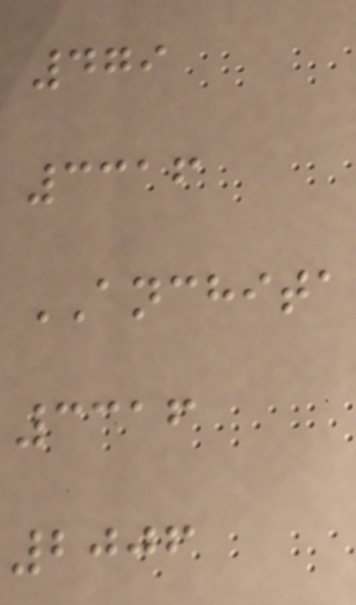479
3316
ANCHITA
3316
2006
